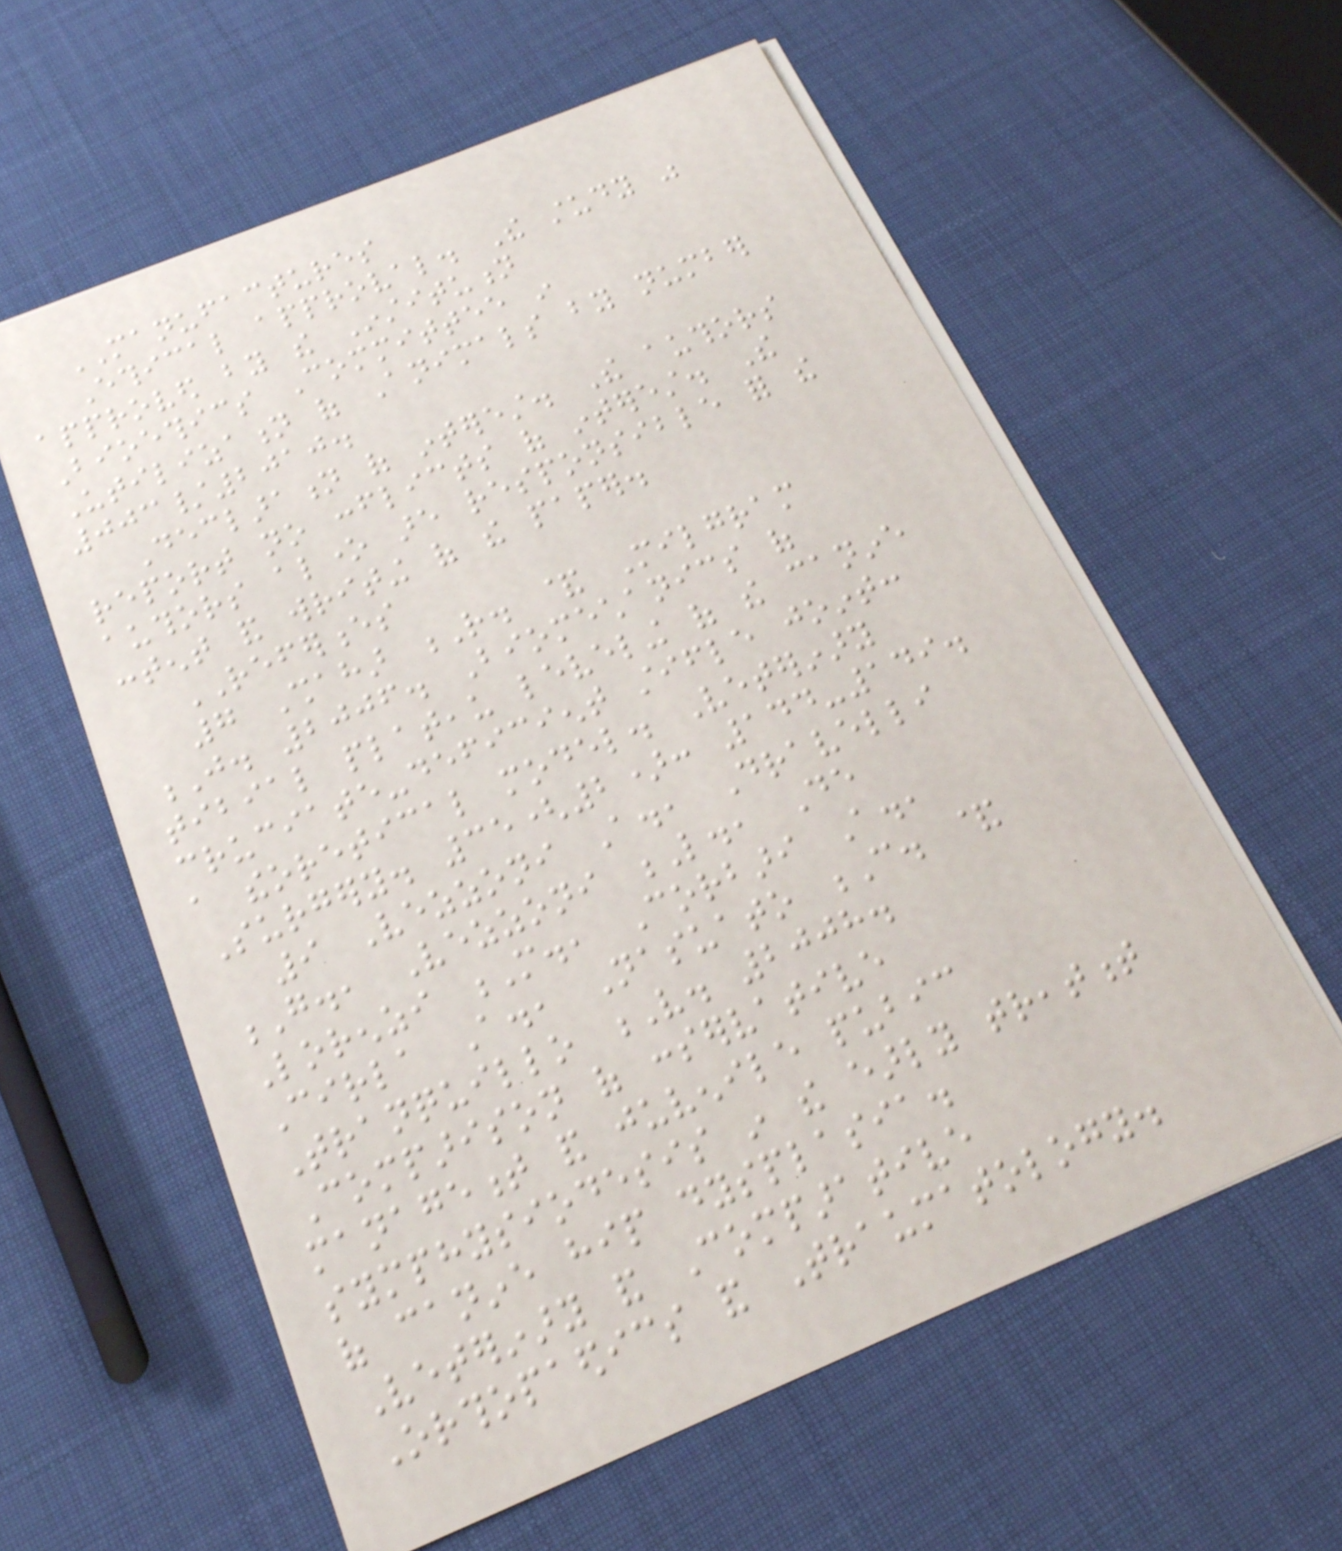MANUFACTURES
Ethical approval. The study was
approved by the Institution
Bioethics Committee in
Utilization of Animals by number
003/2010.
Declaration of interest. The authors
report no conflicts of interest. The
authors alone are responsible for the
content and writing of the paper.
REFERENCES
7 Shahar R. & Milgram
J. 2006. Biomechanics of
tibial plateau leveling of the canine
cruciate-deficient stifle joint:
a theoretical model. Veterinary
Surgery. 35(2): 144-149.
9 Vezzoni A., Dravelli
G., Vezzoni L., De
Lorenzi M., Corbari A.,
Cirla A., Nasuato C. &
Tranquillo V. 2008.
Comparison of conservative
management and juvenile pubic
symphysiodesis in the early treatment
of canine hip dysplasia.
Veterinary and Comparative
Orthopaedics and Traumatology.
